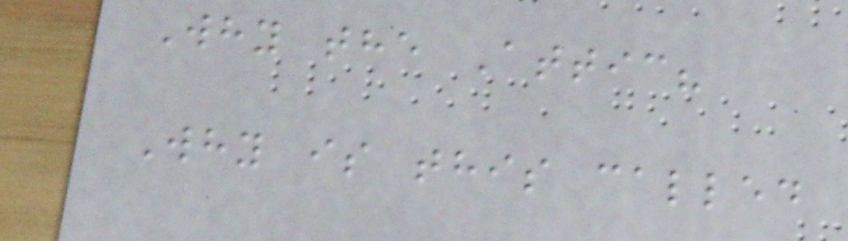Why the Attic?
Why is this called
